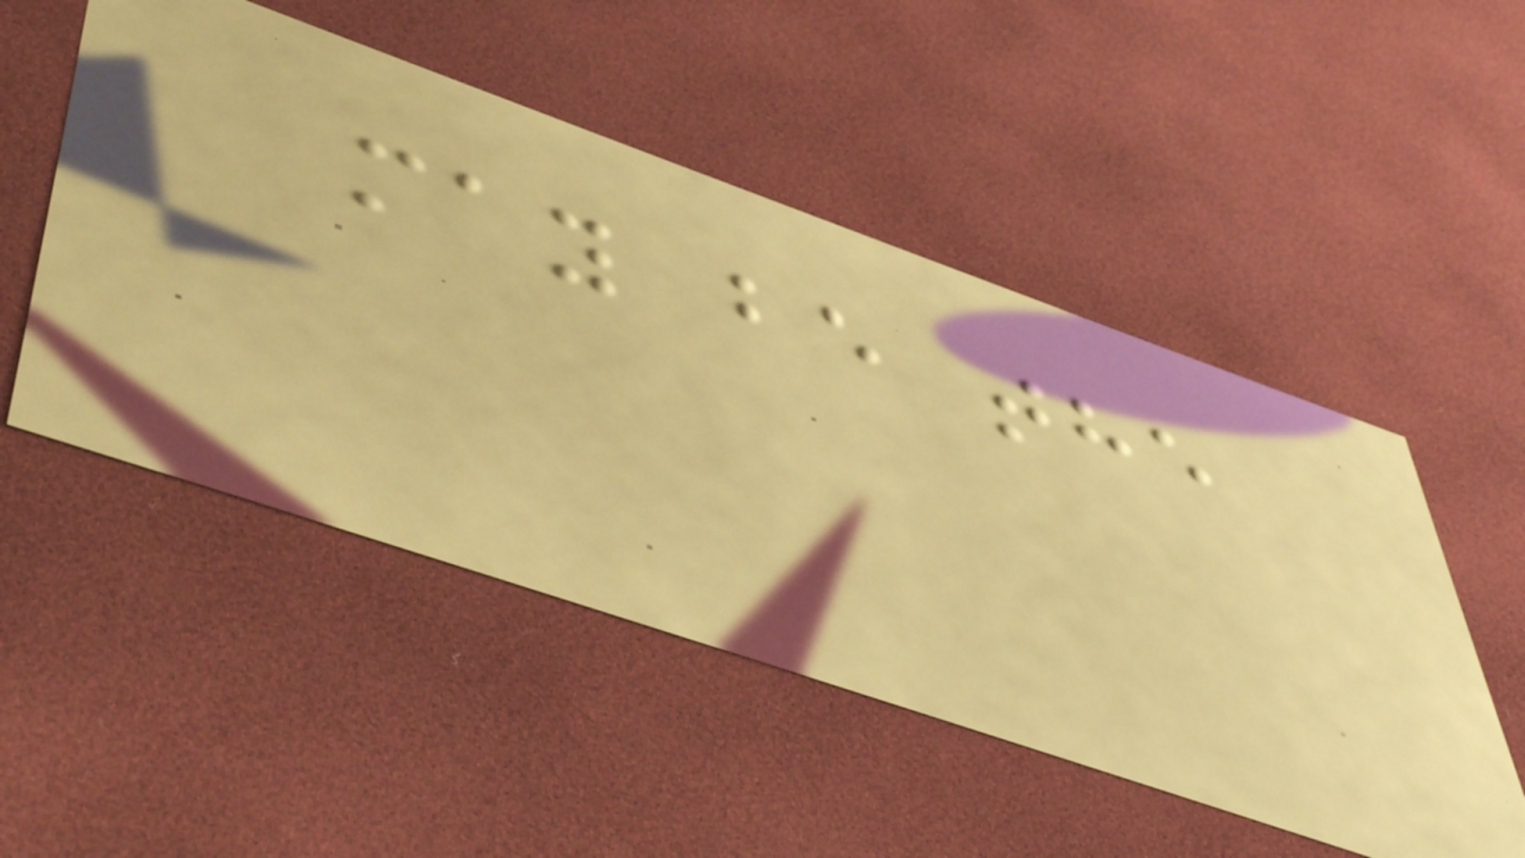may be the
